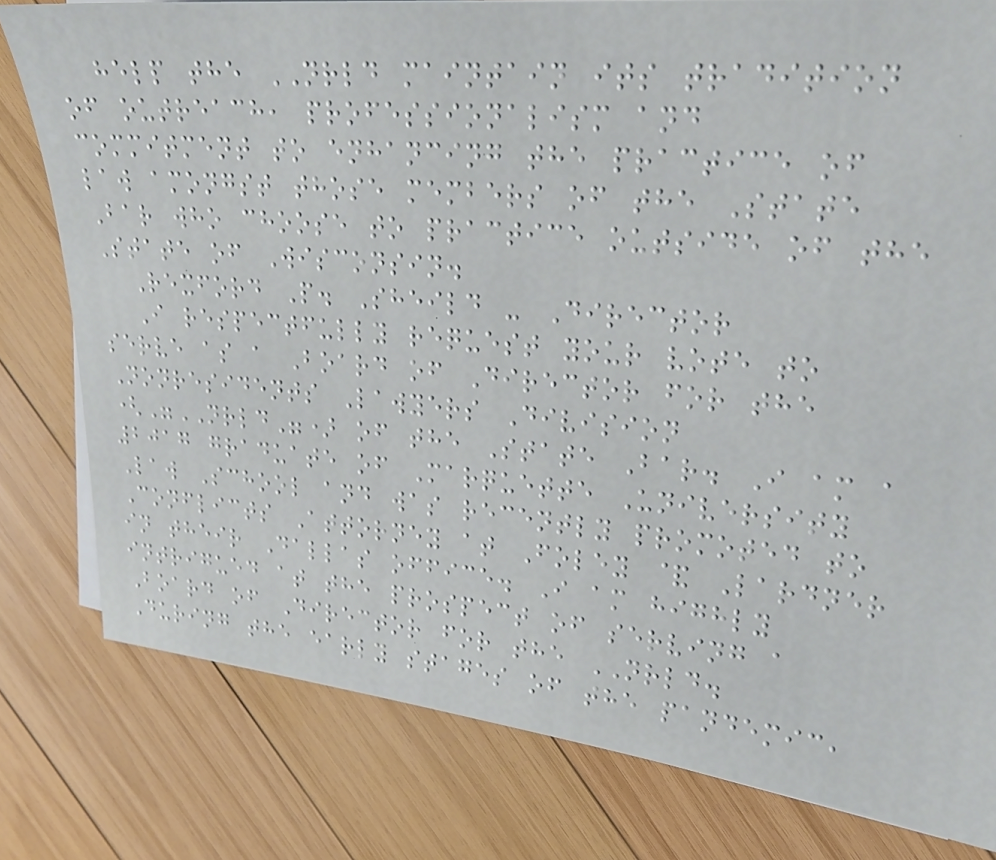help the NRLD maintain its tradition
of outreach, professionalism and
commitment to enhancing the practice of
law amongst those members of the State
Bar who choose to practice outside of the
State of Wisconsin.
Rexford P. Sheild - Director
I respectfully request your vote to
serve as a Board of Director for the
Nonresidents Lawyers Division
("NRLD") of the State Bar. I am a
2017 graduate of Marquette University
Law School and was recently promoted to
Conflicts Attorney at Foley & Lardner
in their Dallas office. I am highly
intrigued at the prospect of serving a
Board of Director for the NRLD.
During the early stages of the pandemic,
